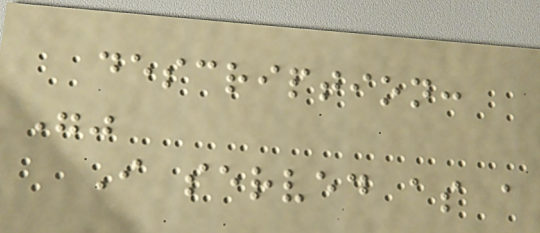description:
""
I served as a
